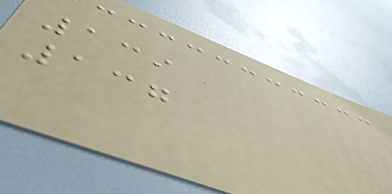139
137
